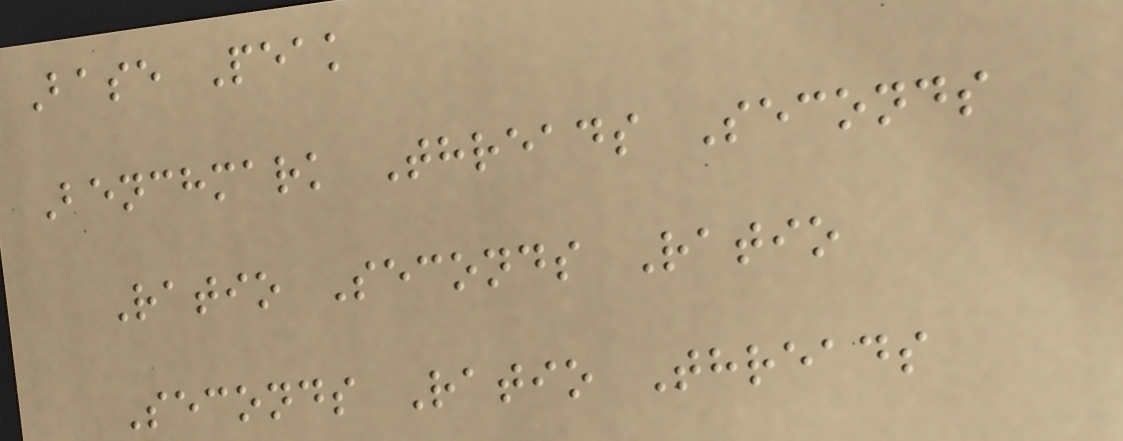Base Peak
Benchmark Threads Seconds
Ratio Seconds Ratio
Seconds Ratio Threads
